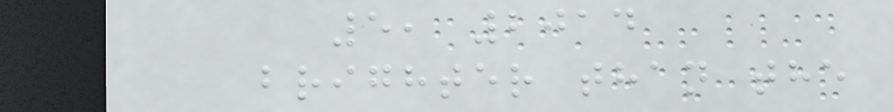5, 2014
brighter than the
